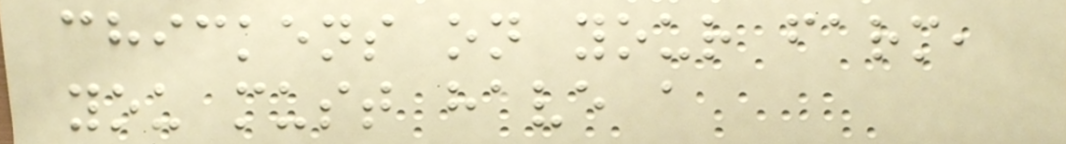chickens on your farm,
you must have a
